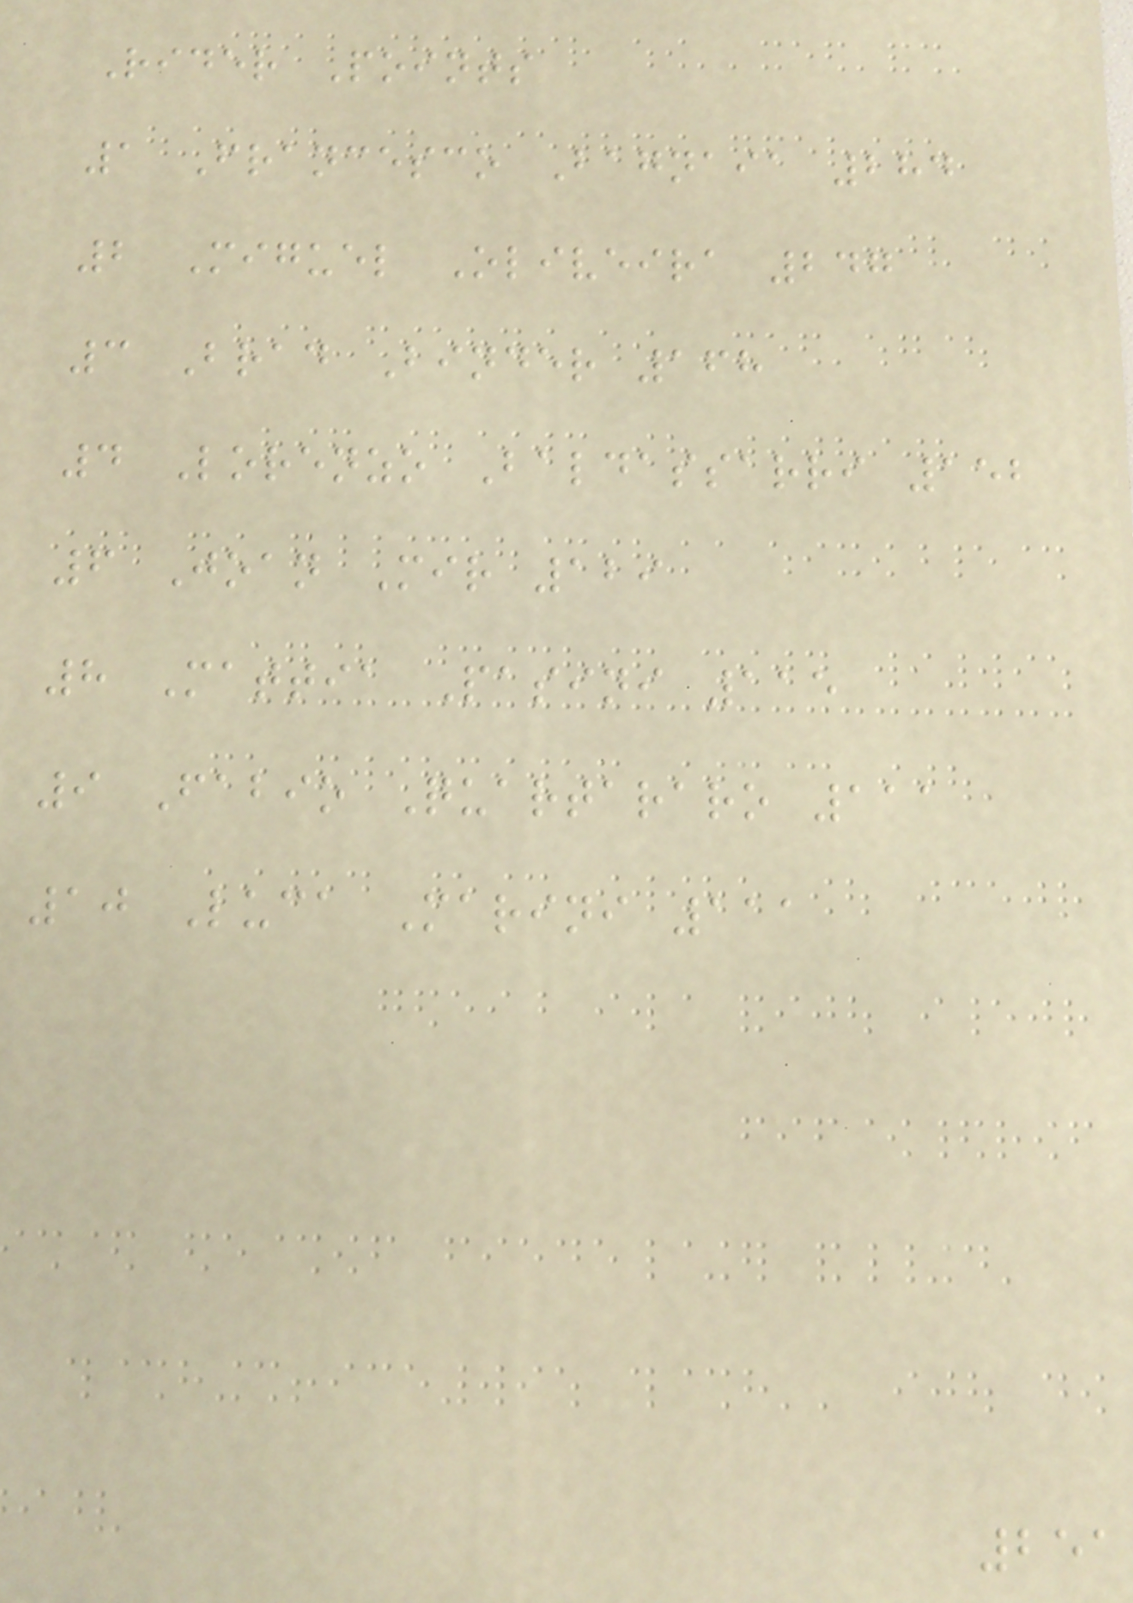Rider Points
1 Francesco Bagnaia 284
2 Miguel Oliveira 247
3 Brad Binder 168
4 Lorenzo Baldassarri 152
6 Joan Mir 129
8 Mattia Pasini 115
9 Fabio Quartararo 111
10 Luca Marini 111
251
